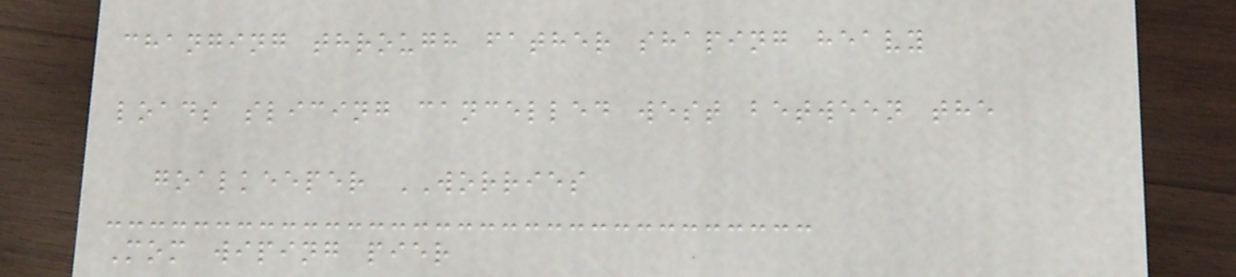changing through father shaping heavy
loads slicing cancelled west between the
goalkeeper WORRIES
Mom wiping pier
